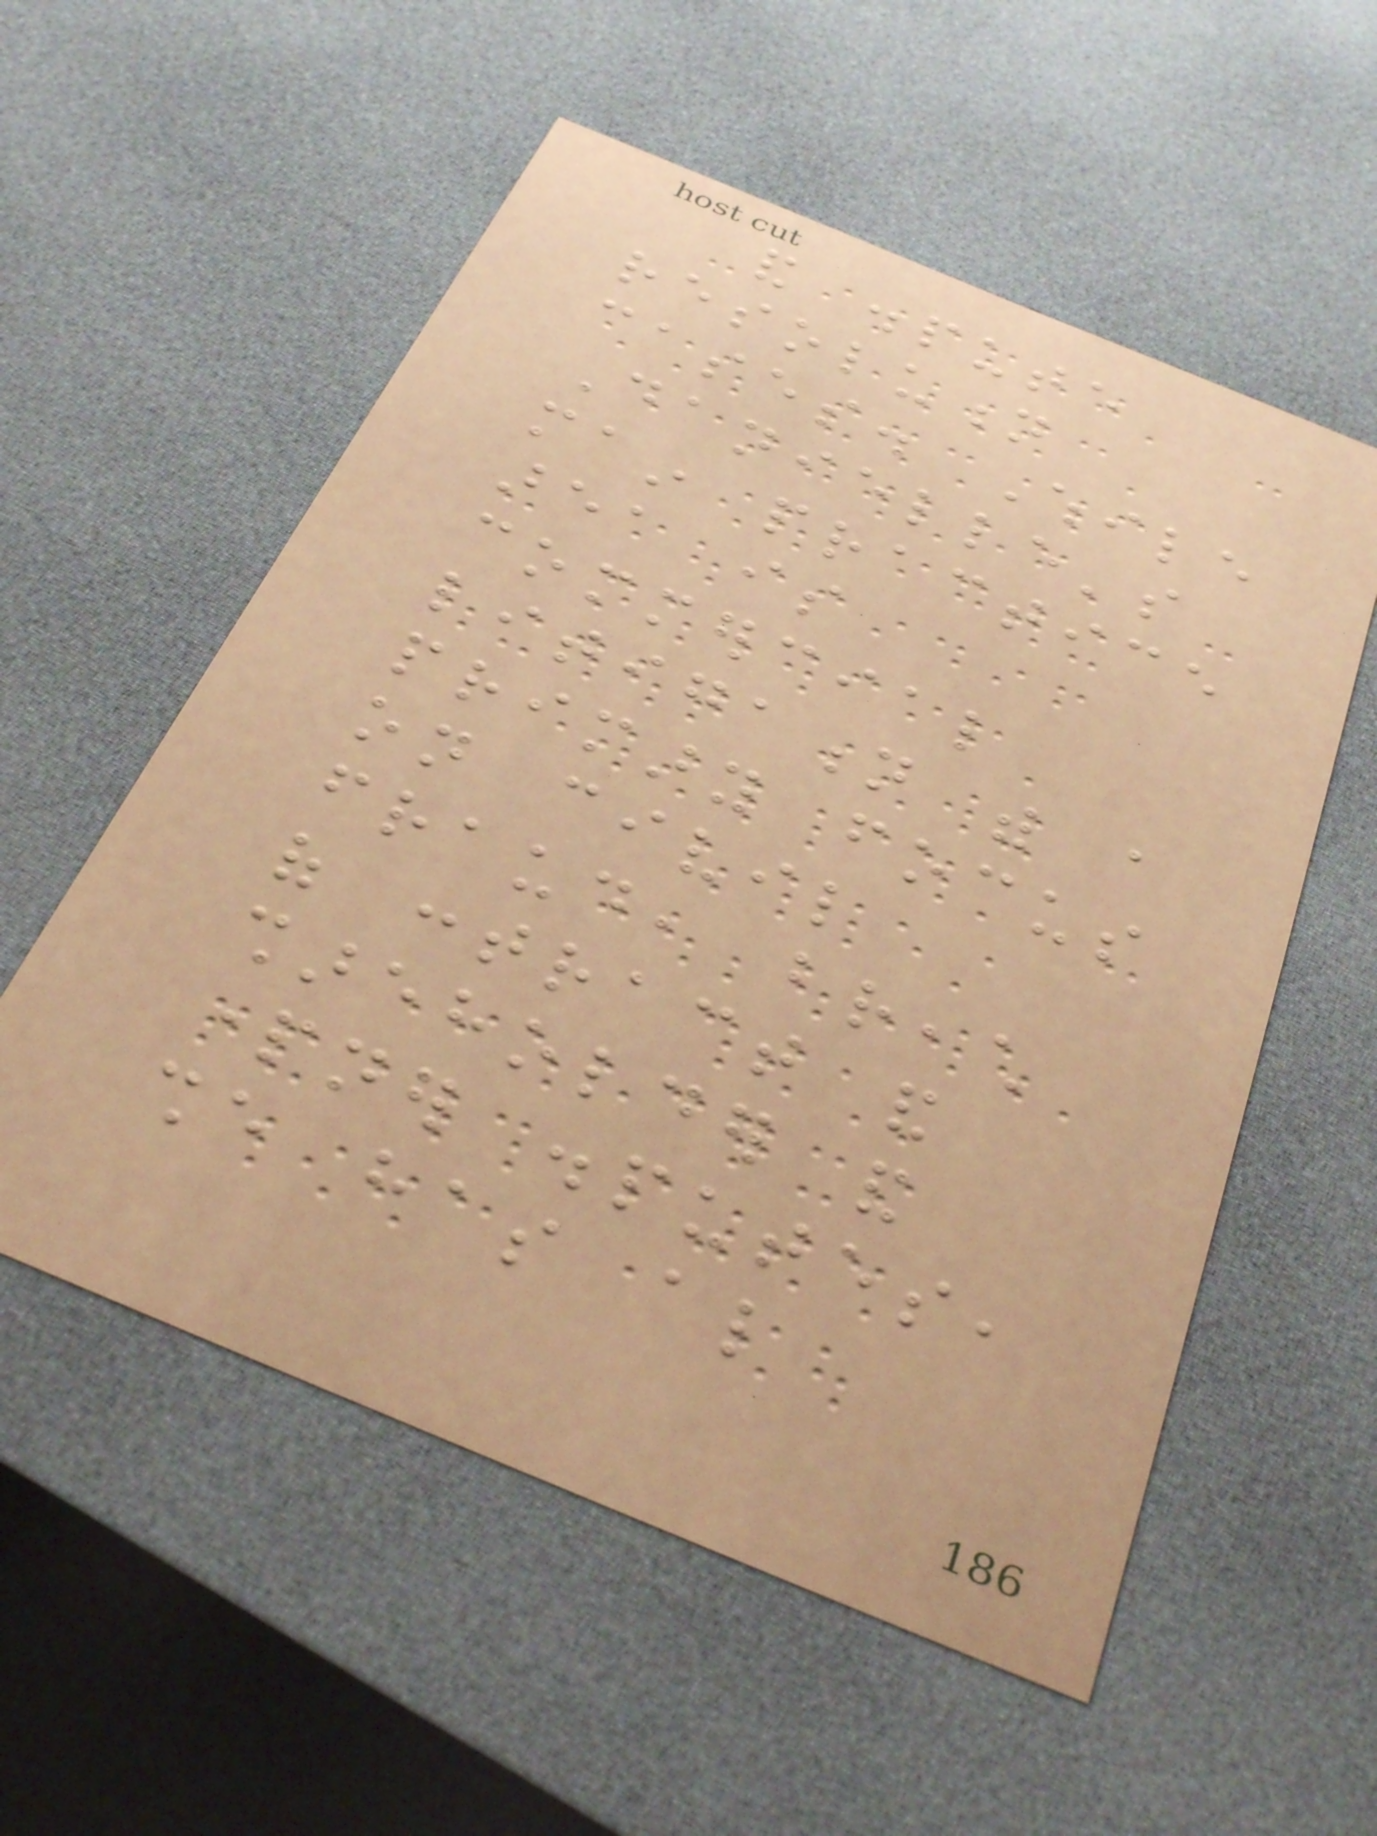and dispute
resolution
cases. While
Danielle's
main practice
area is
commercial
litigation with a
primary focus
on civil
fraud, breach
of contract and
shareholder and
partner disputes,
she has also
